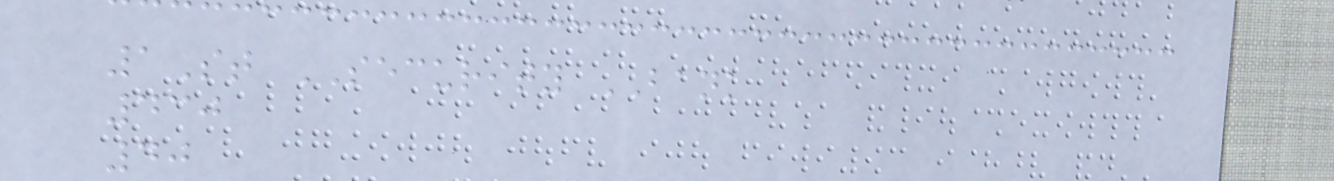1St SECURITY BANK
430
40
